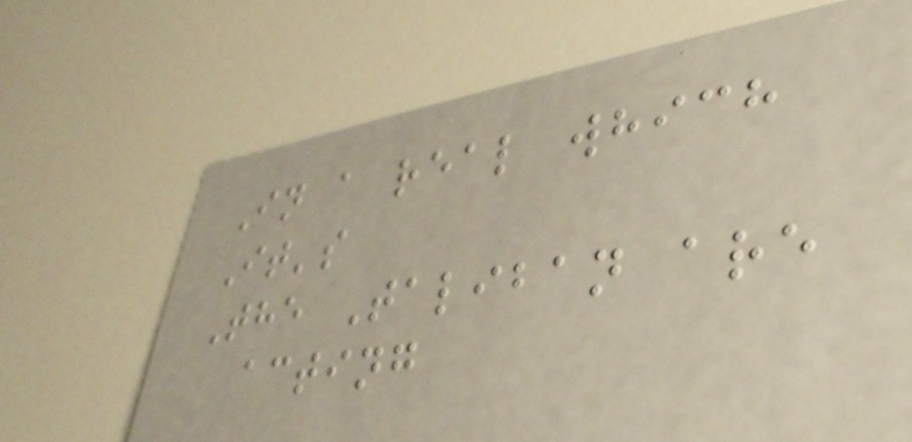In a real which
It's
The Taliban are
acting
